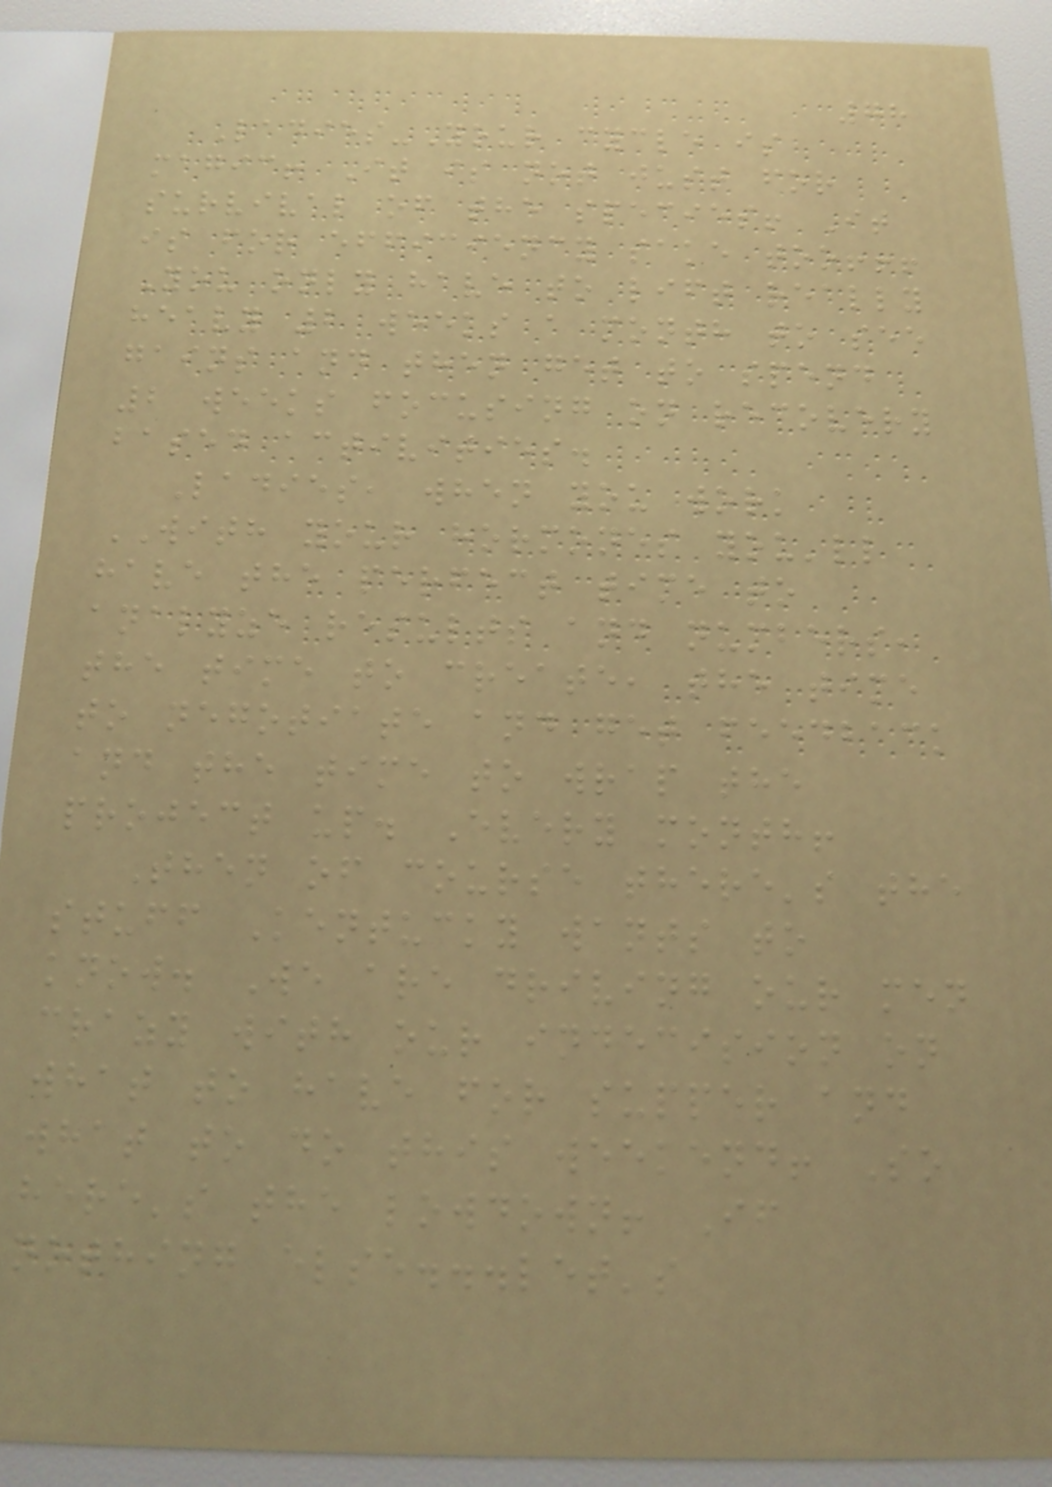78
Ladies-Your cycle is
magic! It is not just for
survival of the species! It
is for efficiency sake too!!!
You only have to lift really
heavy 2 weeks a month to see
gains and then get to spend
2 weeks focusing on recovery
based activities.
Ladies, when you work
WITH your hormones you'll
have the perfect time to
analyze results and numbers,
the time to create, the time
to negotiate and get feedback
and the time to wrap the
project up. Every month!
Then of course there's the
stuff Kentucky wants to
know. We are driving our men
crazy with our indecision on
what to have for supper and
what to do this weekend! So
here's the lowdown! If
nothing else...let's
